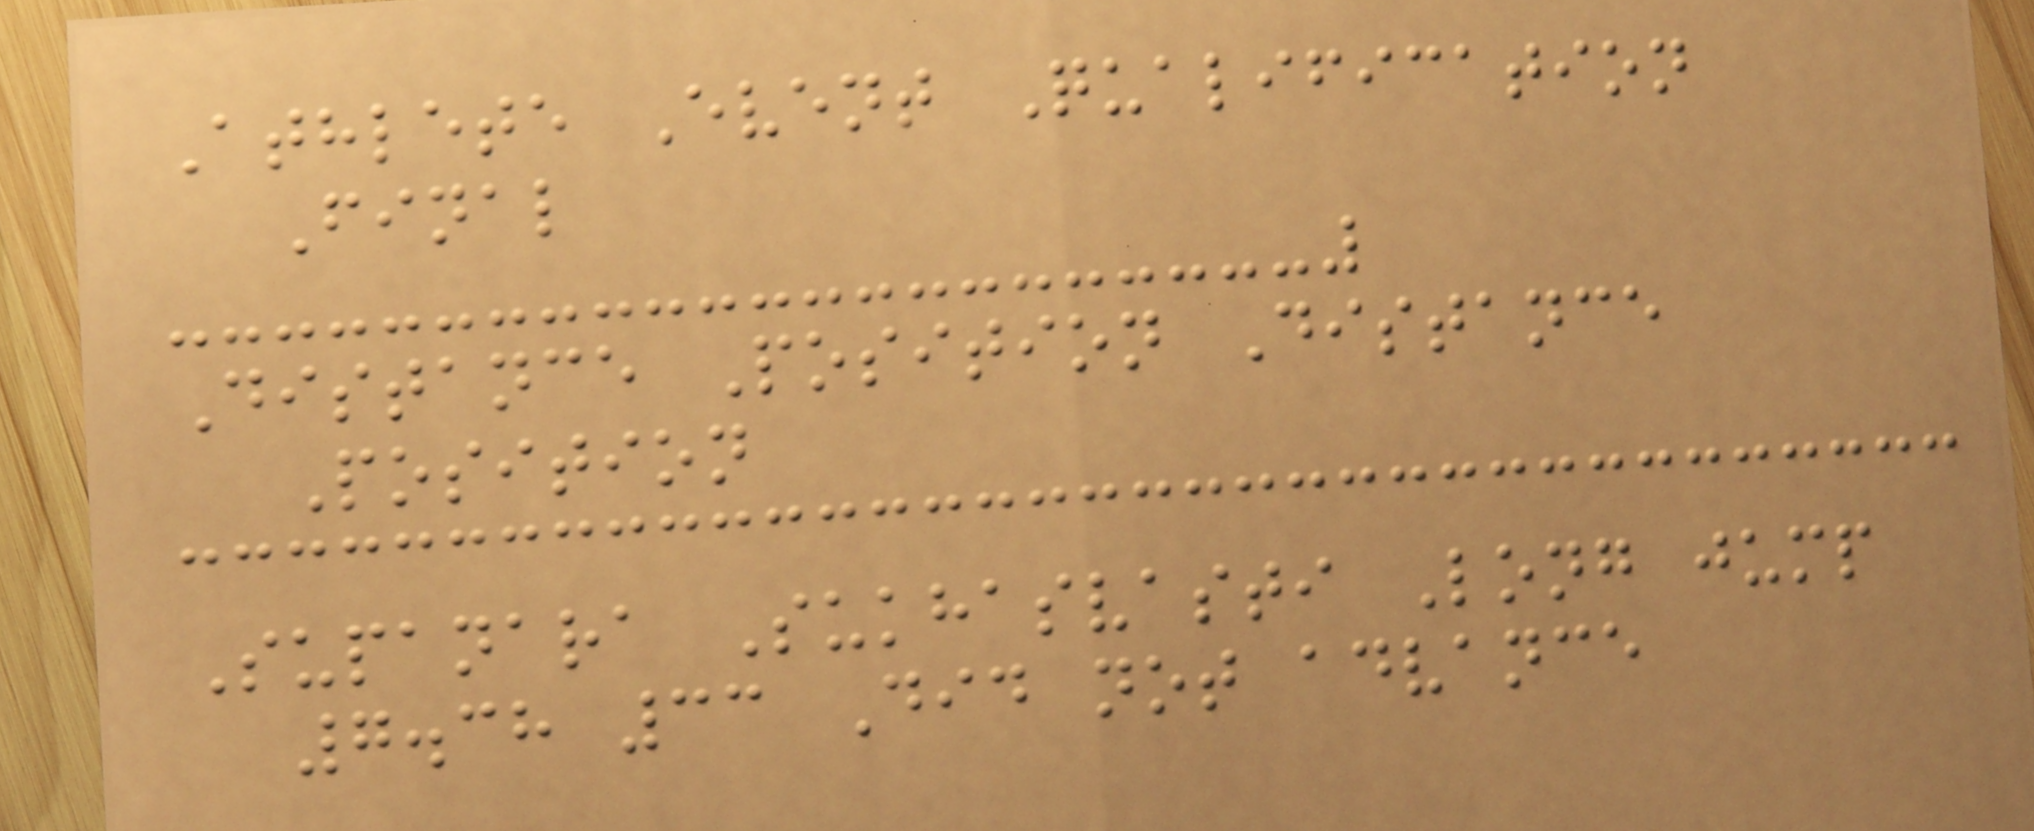Athlete Event Qualification
Final
Distance Position Distance
Position
Supanara Sukhasvasti Long jump
7.38 33 Did not advance
